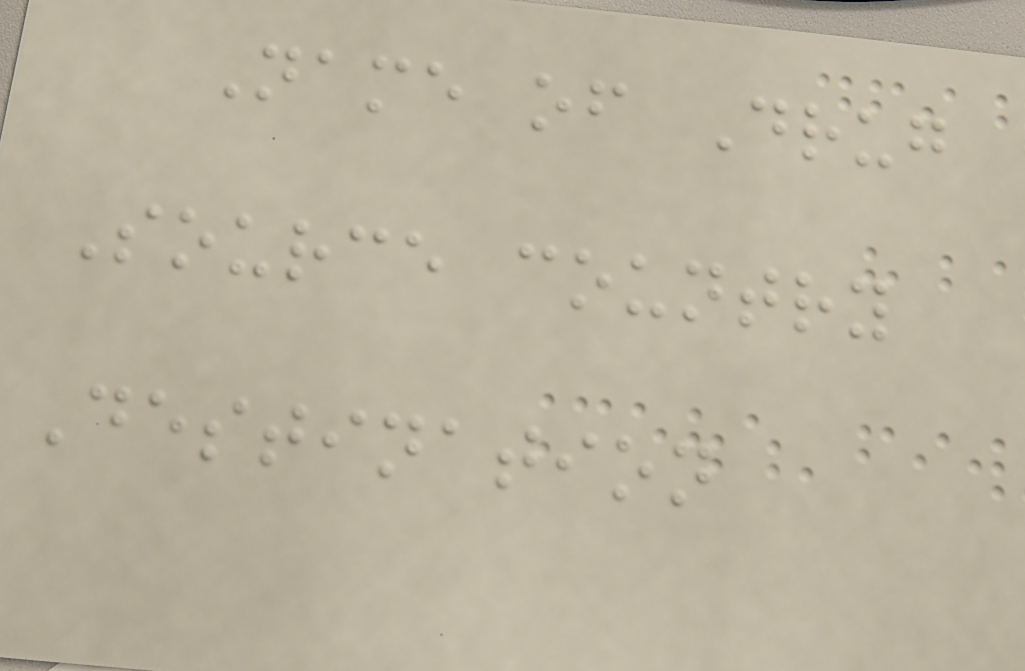Name of Drug
Source country
Destination
